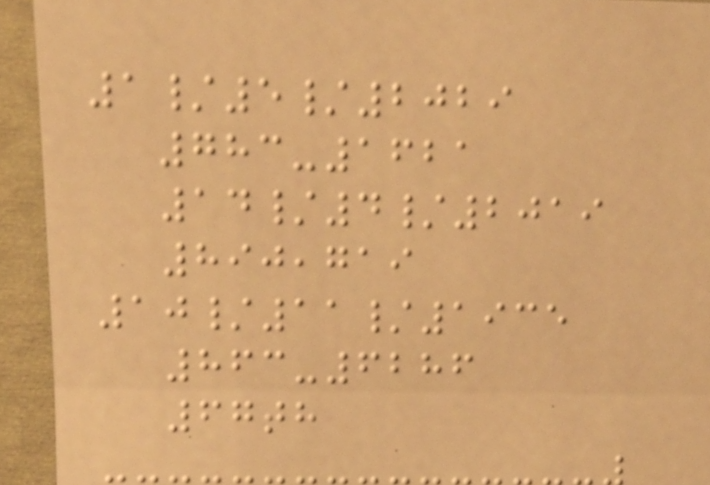1/5/2029
783-1621
14/4/2019
890,719
10/11/1935
863-6286
67th
